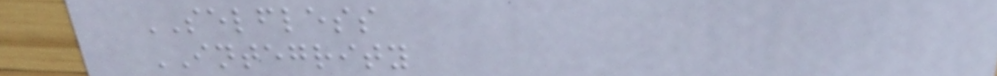SELFLESS
INTEGRITY
